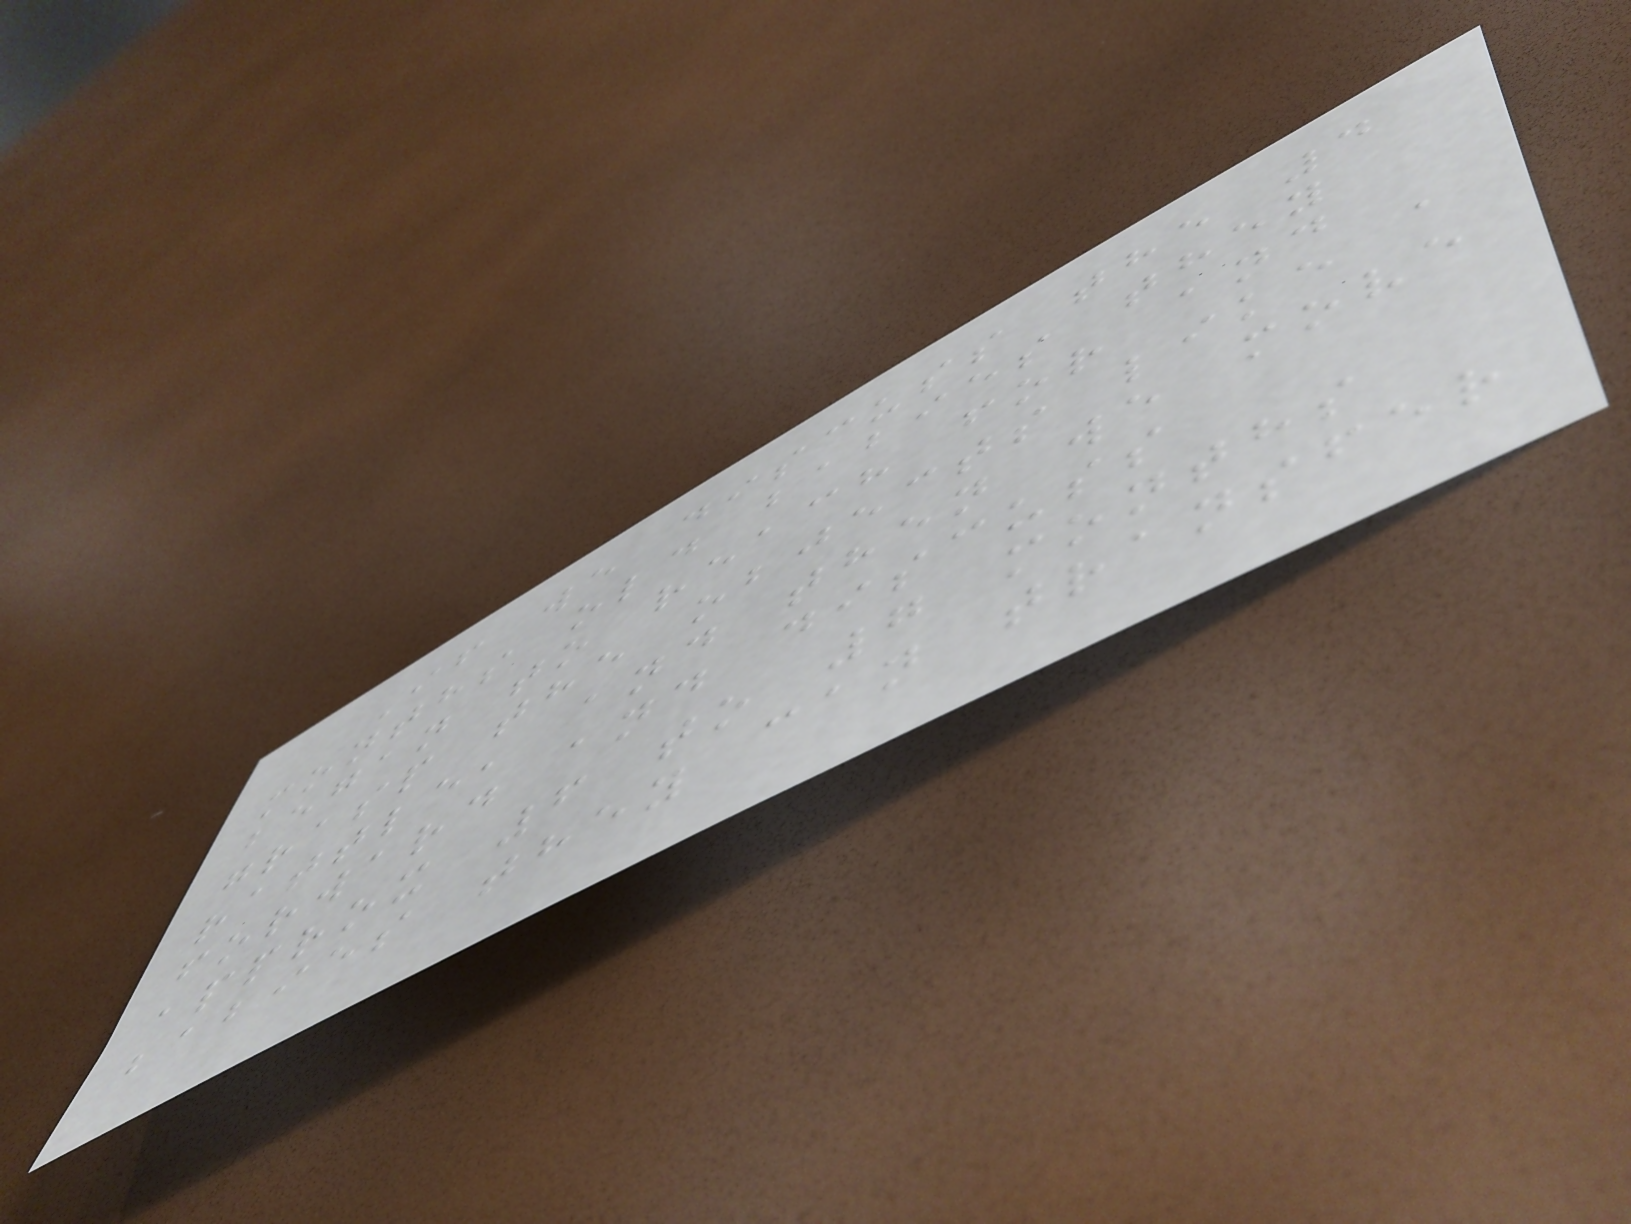If we discuss the 4
months old babies they
began to reach for and
grasp the objects like a
rattle, and then we move
forward and discuss
approx 6 to 7 months
babies they can transfer
